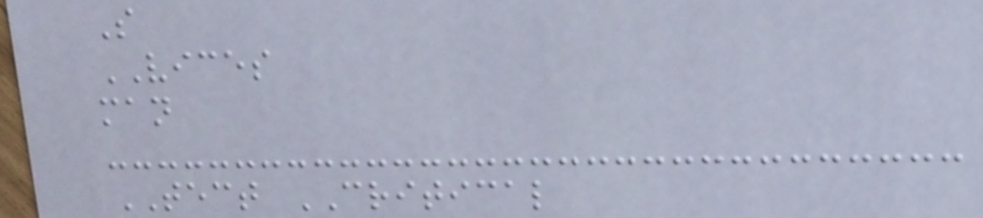S
VICES
man
TECT CRITICAL
